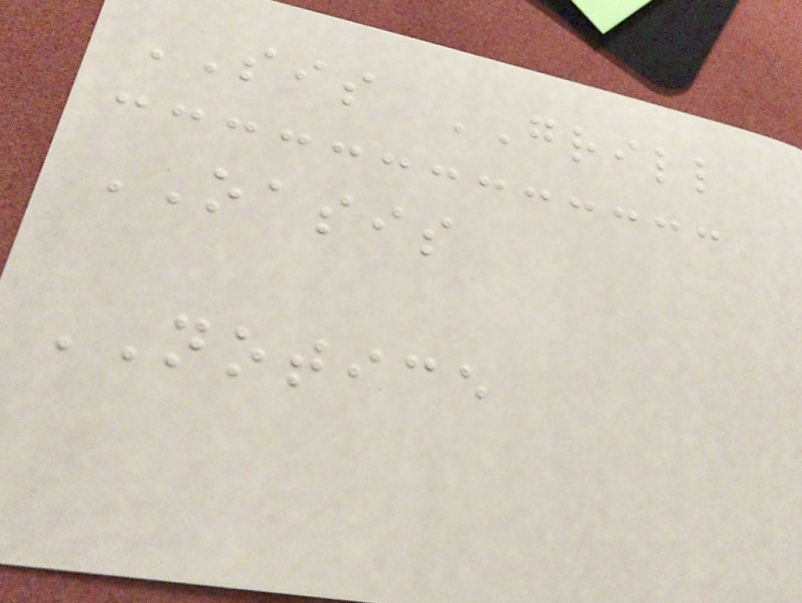SIS GRILL
OASIS
NOTICE
